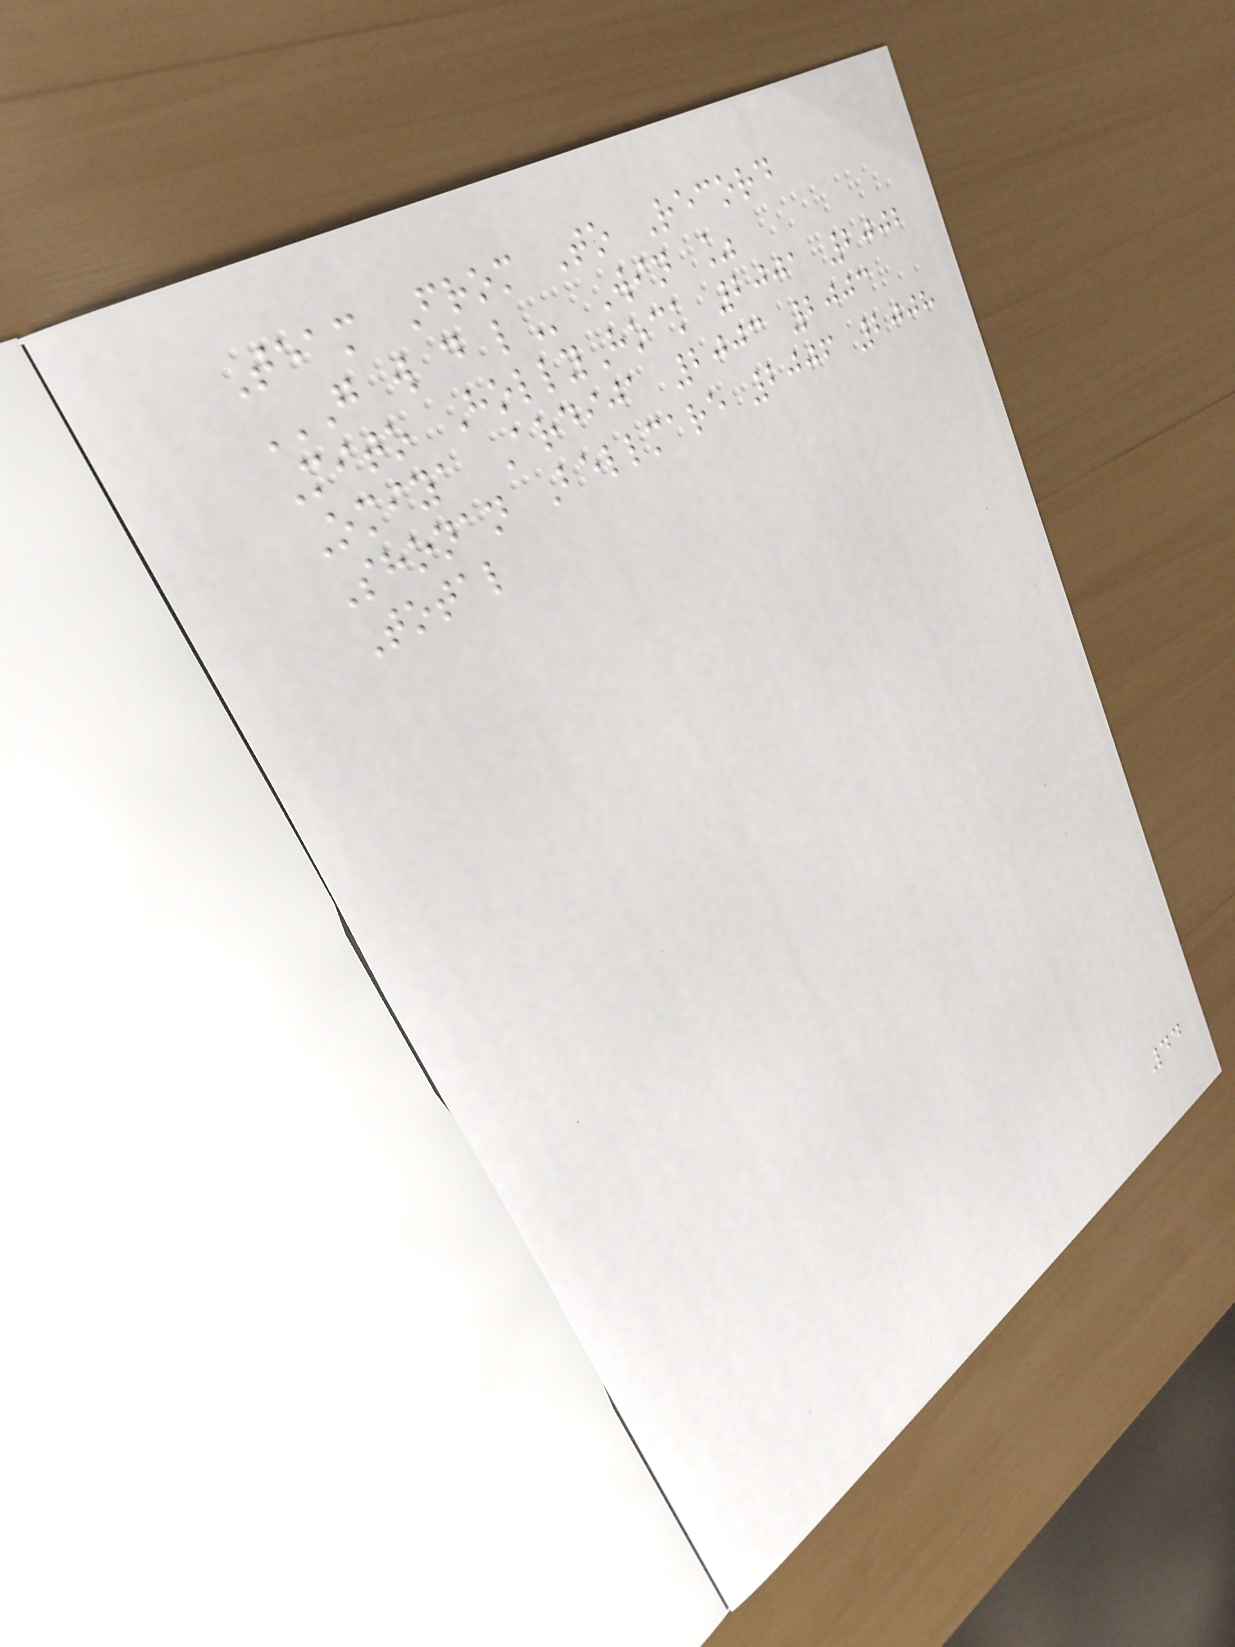Team From To Record
G W D L Win %
Mito HollyHock 2001 2002
Omiya Ardija 2003 2003
Shonan Bellmare 2006 2008
Total
44
